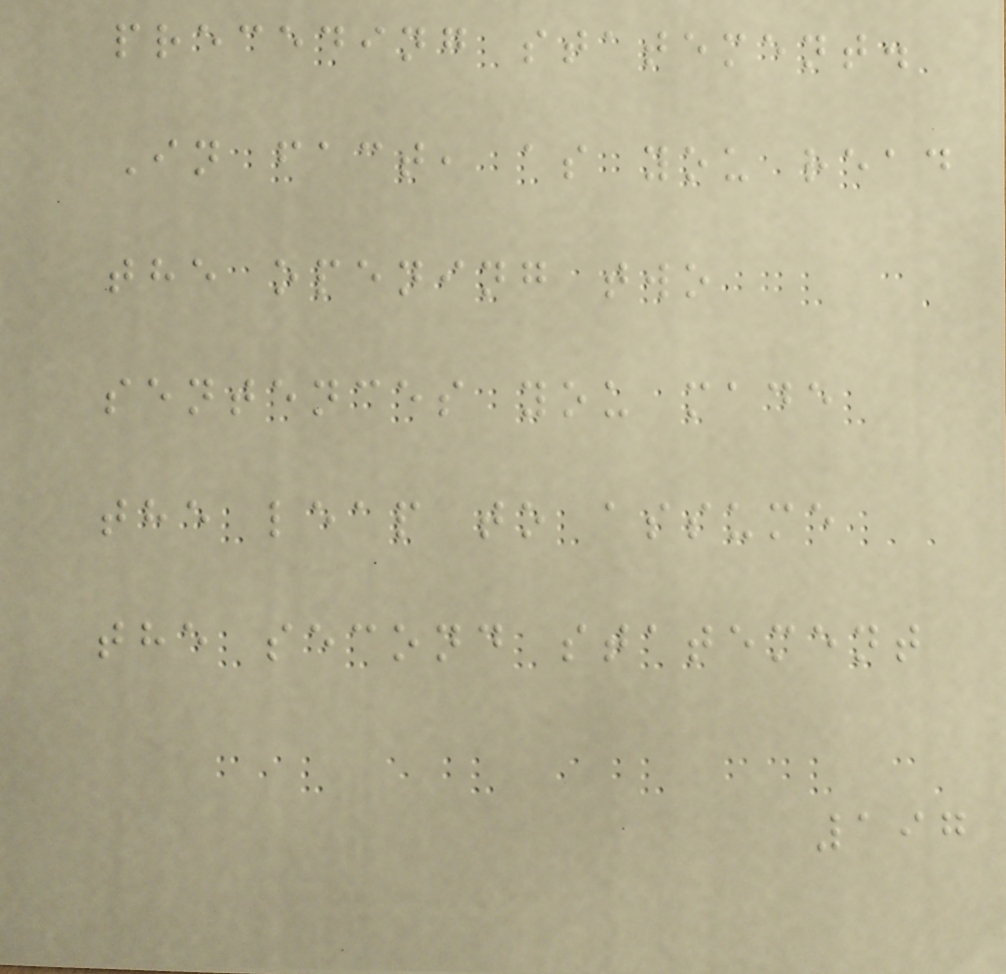preceding statement.
In fact, as you read
the opening two
sentences you made
the leap to assume
the second statement
197
